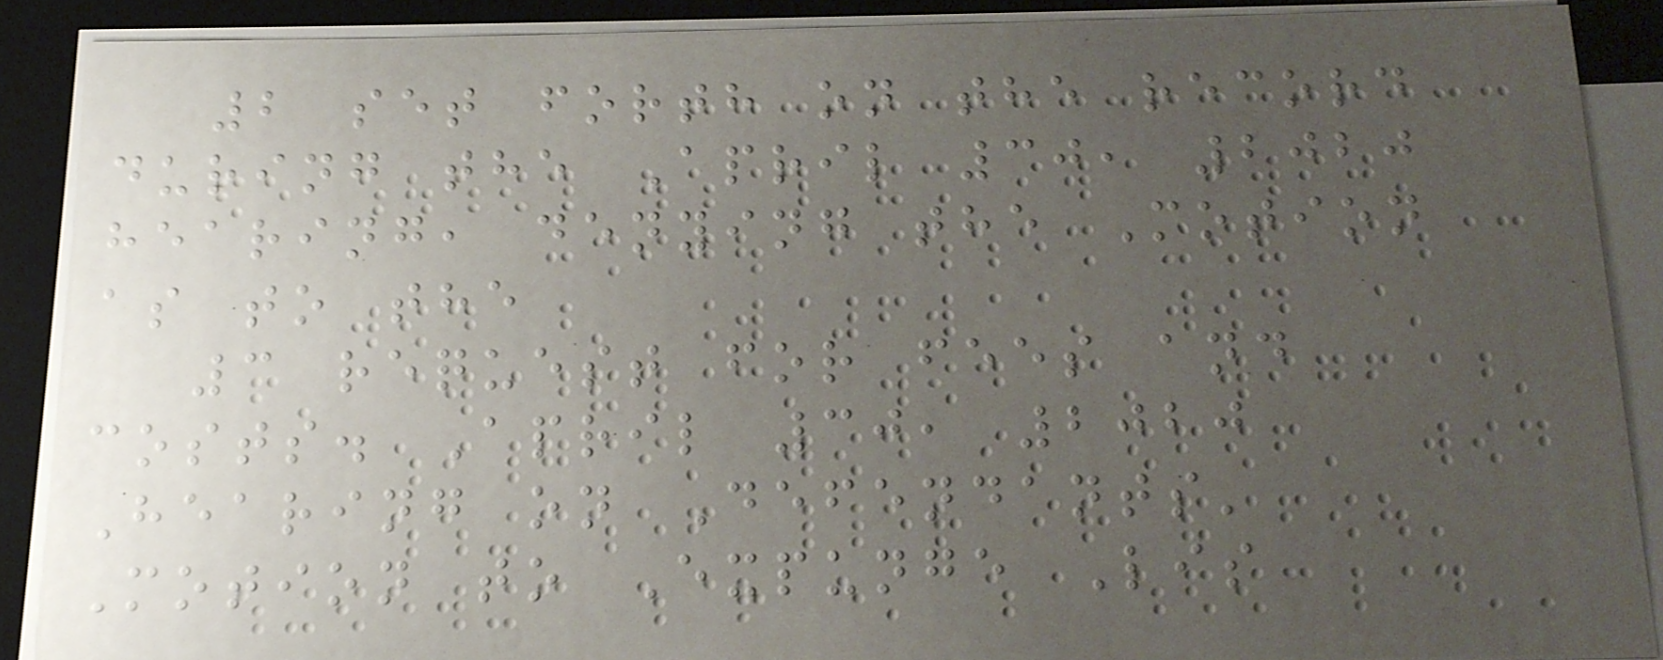2 set forth on the record
during the April 30, 2020
hearing, denying the Motion
as to the
3 request for fees and
costs. April 30, 2020
Hearing on Defendants'
Motion to Expunge Lis
